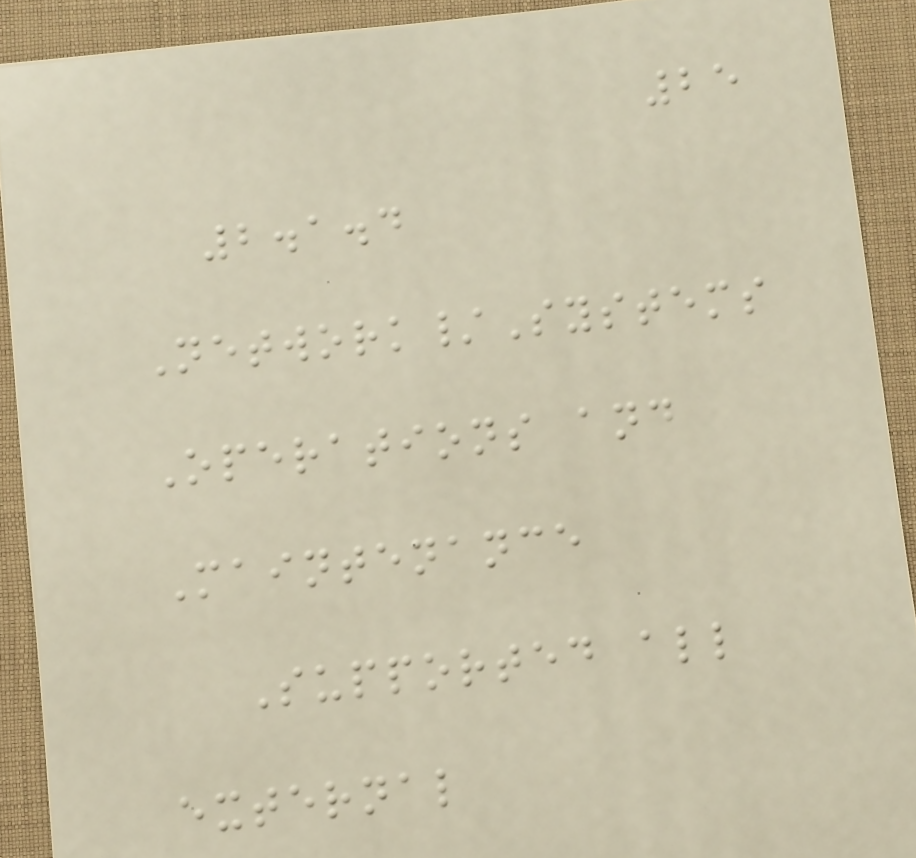25
2.1.4
Network/Systems
Operations and
Maintenance
Supported all
external
